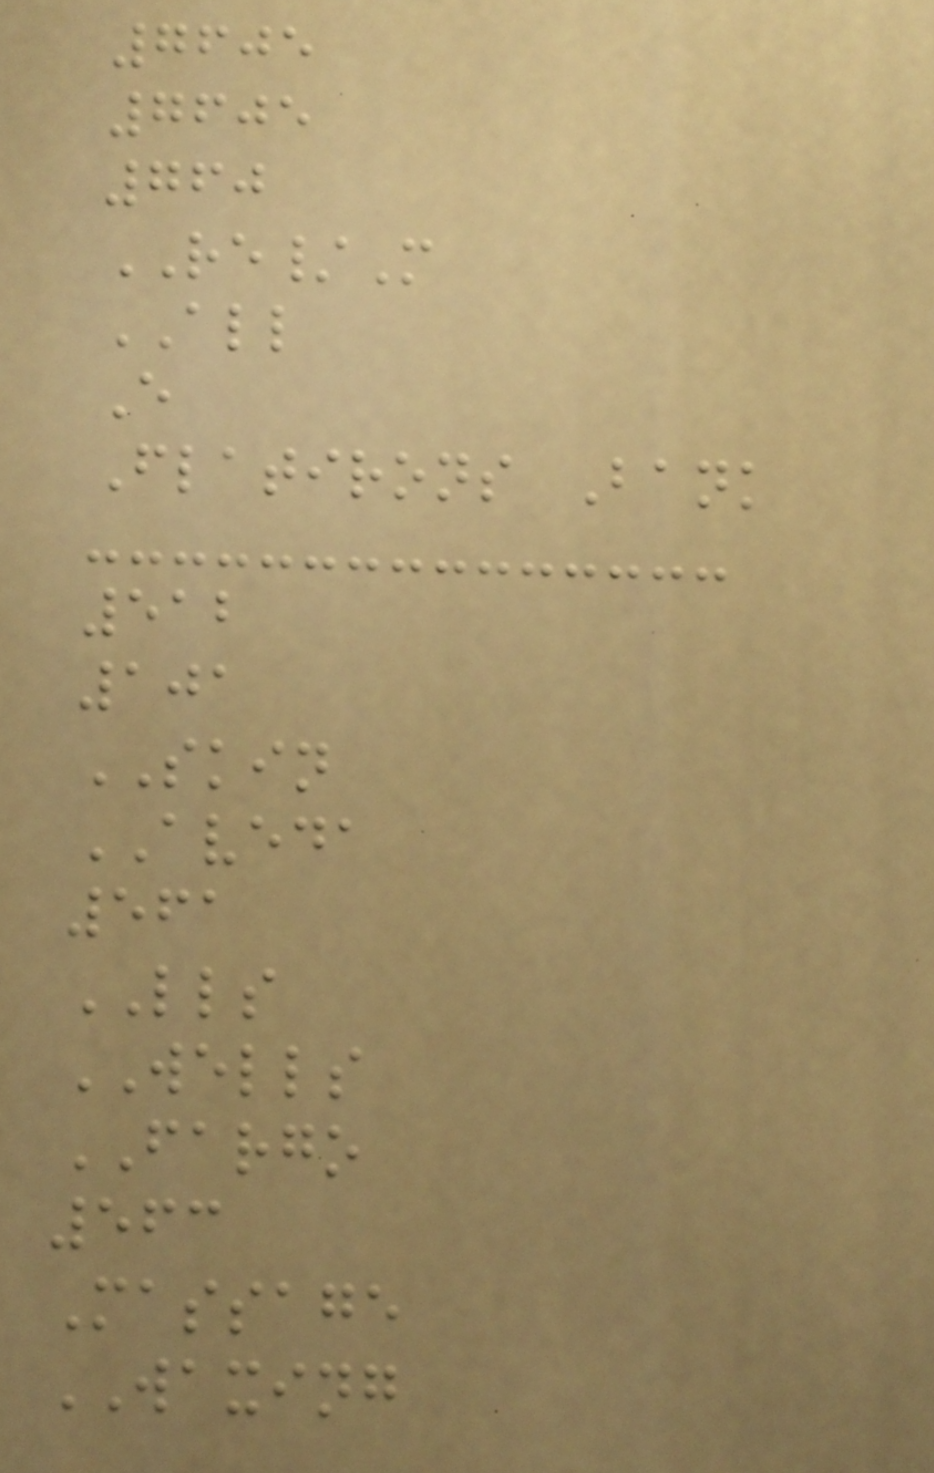7605
7605
760
RE/M
ALL
E
Flatirons Bank
512
101
SKIN
AVEDA
561
LLS
WELLS
FARGO
563
Massage
WAXING
